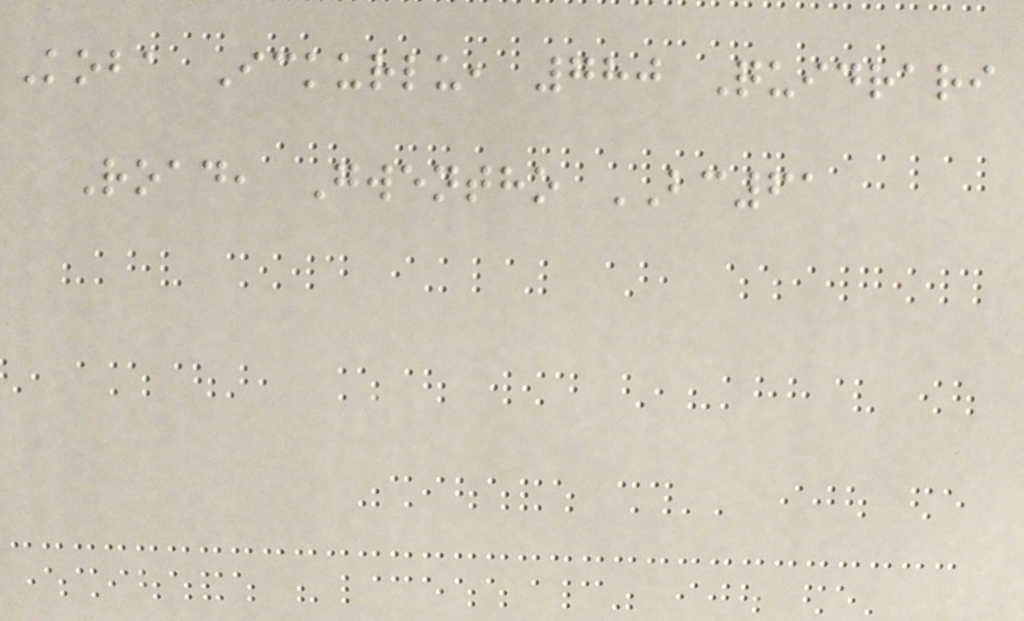Koba Ickurlu, 780 Quidrari
Road, Gwentho BC61
